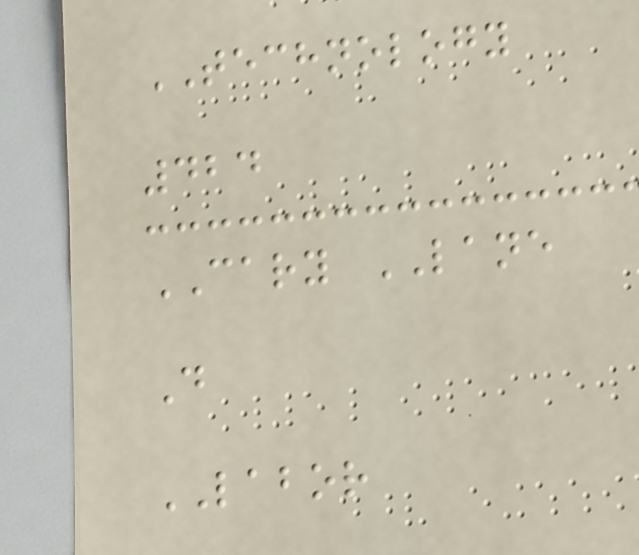TECHNOLOGY
424
CARY LANE
D
LABOR
